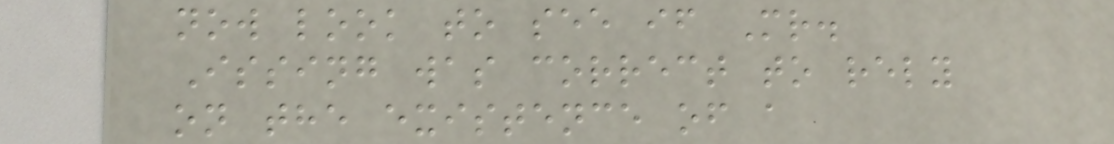now look to see if Mr.
Issing was correct to rely
on the existence of a
